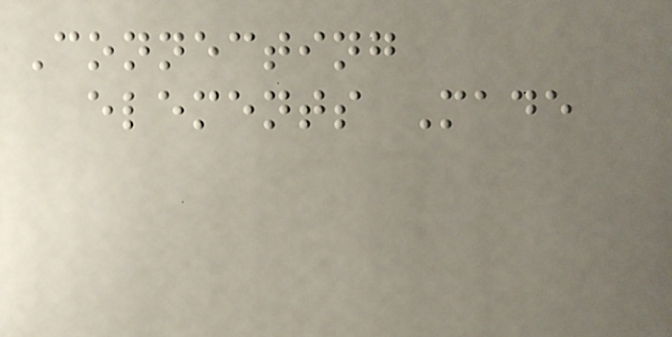Connecting
elements Made
